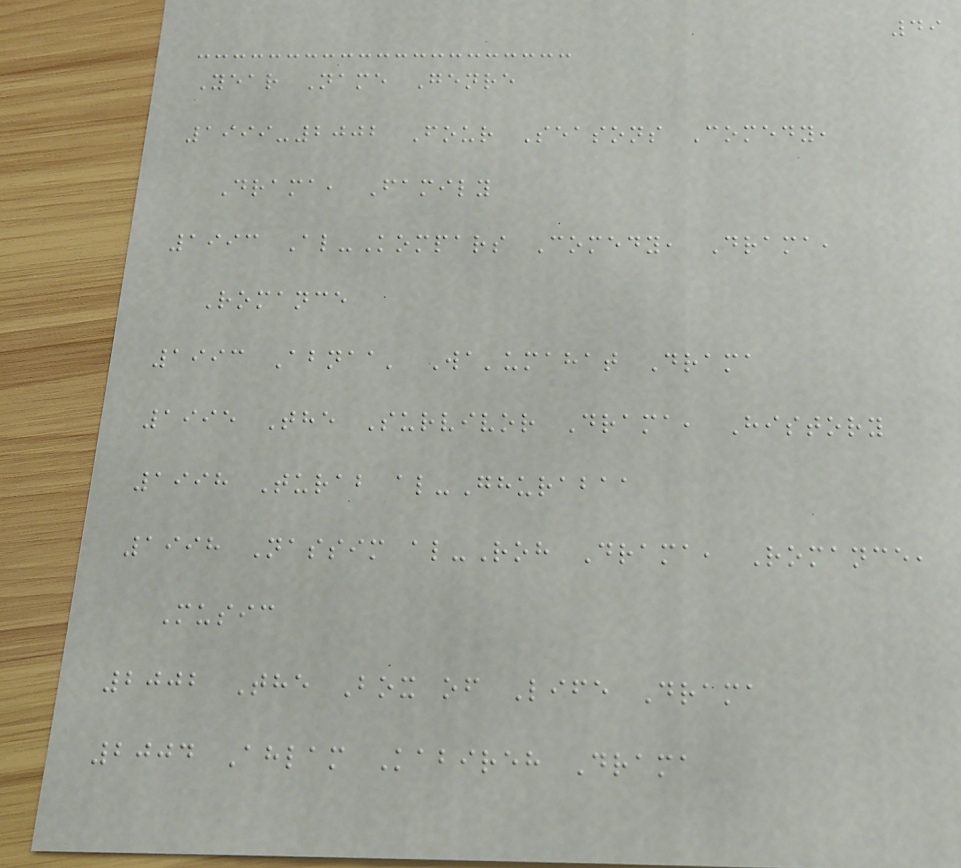49
Year Name Genre
1999-2002 Four Seasons Comedy,
Drama, Family
1993 Al-Kompars Comedy, Drama,
Romance
1993 Abnaa' Wa'umahat Drama
1995 The Survivor Drama, History
1998 Turab al-Ghurabaa
1998 Nassim al-Roh Drama, Romance,
Music
2002 The Box of Life Drama
2004 Ahlam Kabireh Drama
